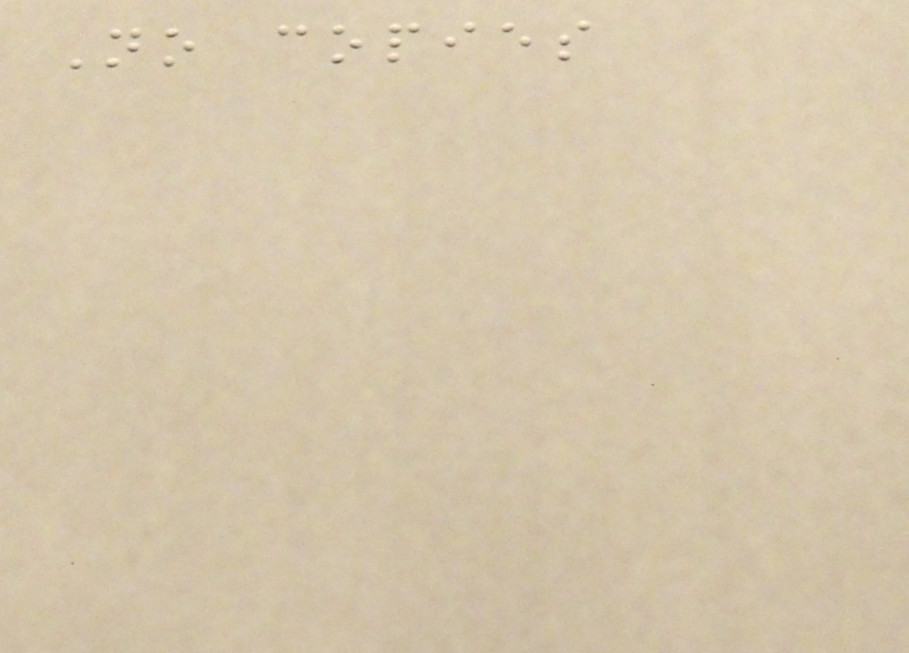No copies
